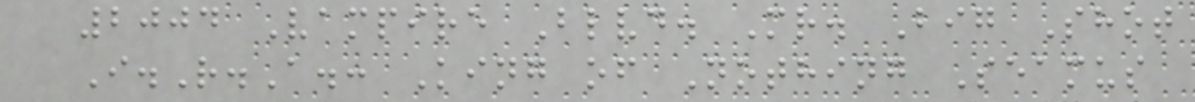2004 Vampire Blvd. Mr. Big Shot
I.R.A.: King of Nothing Seamus
